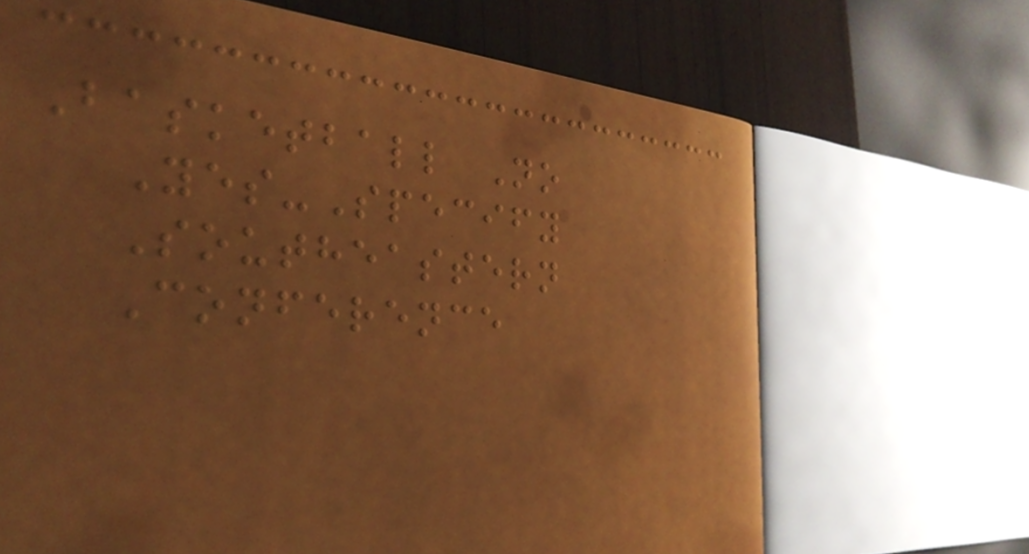Basketball No
Yes-Specify
Southeastern
Conference
